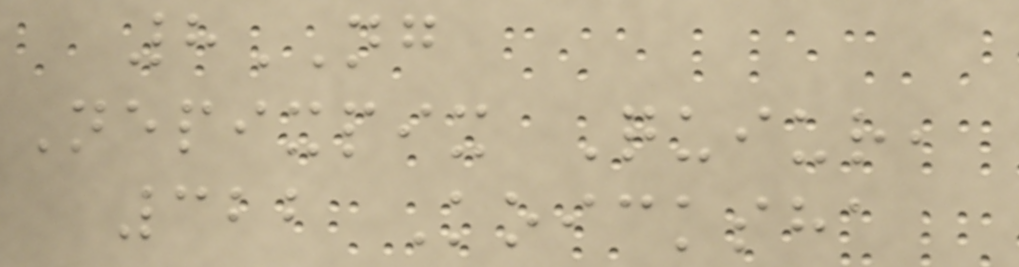8NG
Nepixpix Quiur,
322 Koicksha
